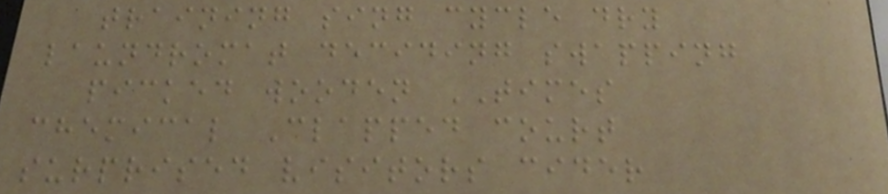training sing cycle dry
laundromat deciding swapping
picked wooden TIMES
chemical Clapped court
surprised visitors cider
